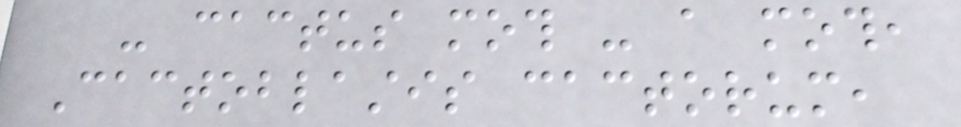- cactus moth - a moth,
Cactoblastis cactorum,
